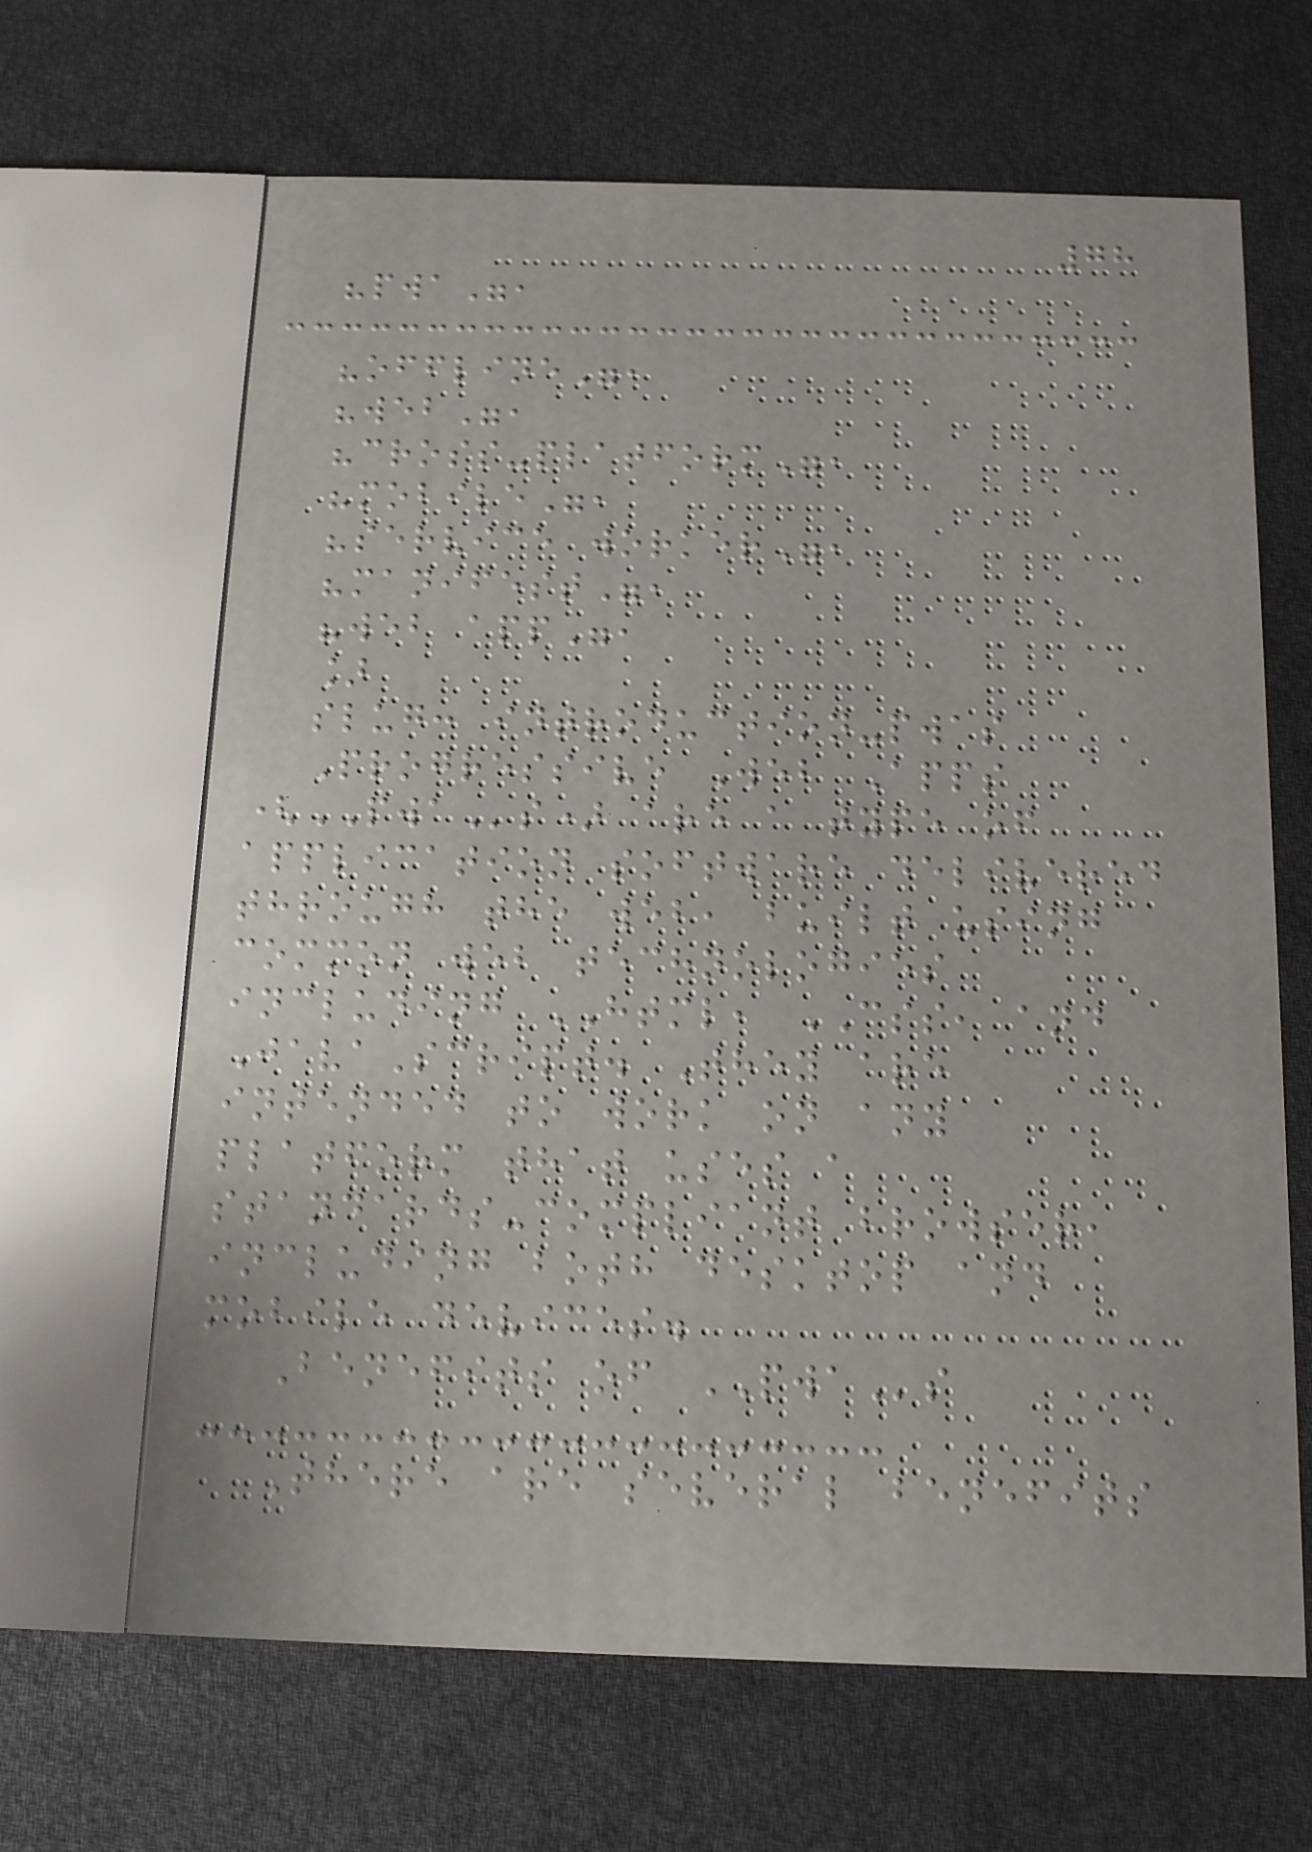78
"pwa",
"offline",
"web",
"cross-platform",
"mobile",
"service worker",
"manifest",
"web app",
]
slug: introduction-pwas
Progressive Web Apps
(PWAs) are a type of
application software delivered
through the web, built using
common web technologies
including HTML, CSS, and
JavaScript. They are
intended to work on any
platform that uses a
standards-compliant browser,
including both desktop and
mobile devices.
Benefits of PWAs
There are several benefits
